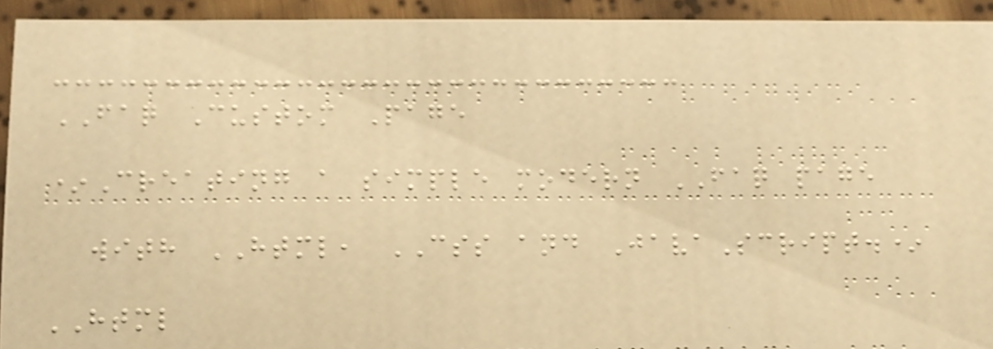FAQ Custom Page
*Creating a simple modern FAQ page
with HTML, CSS and JavaScript.*
HTML
